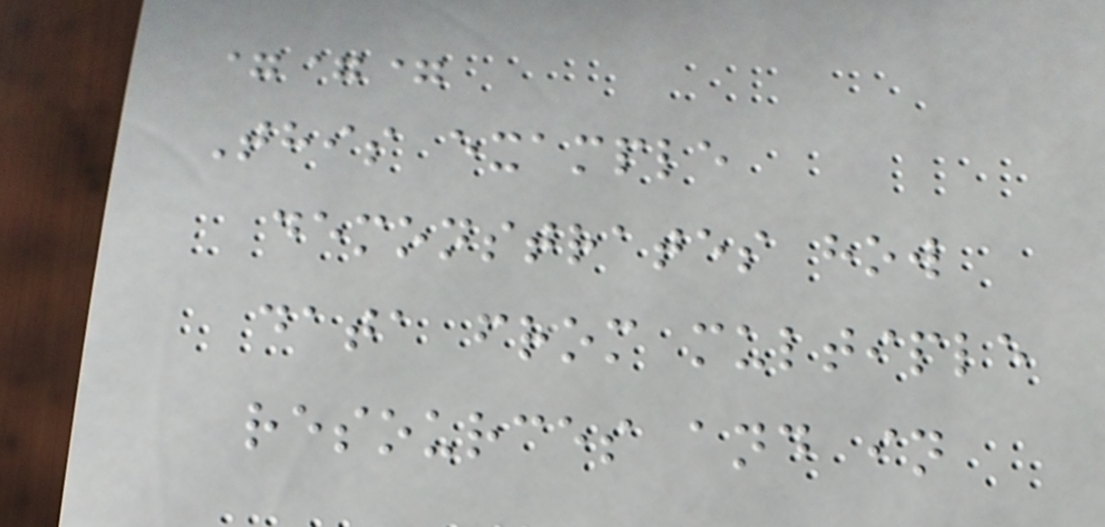===
This example
demonstrates how
data from multiple
resources and in
